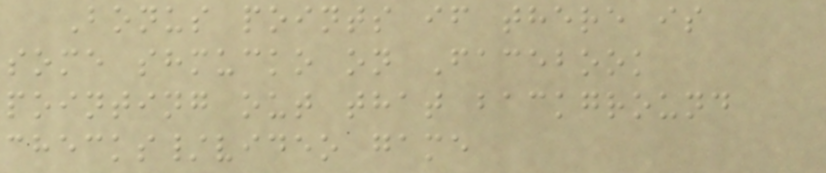Bonus points if there is
some shmucko on Facebook
pointing out that background
checks/video game
